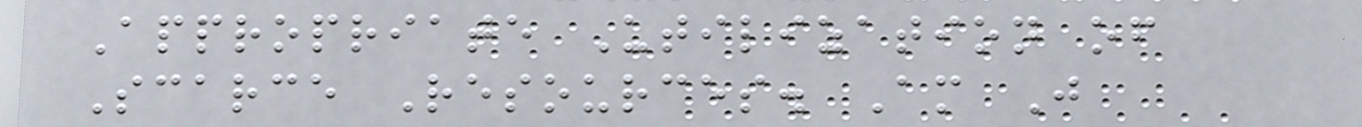Appropriate Utilization of
Scarce Resources. Am J
